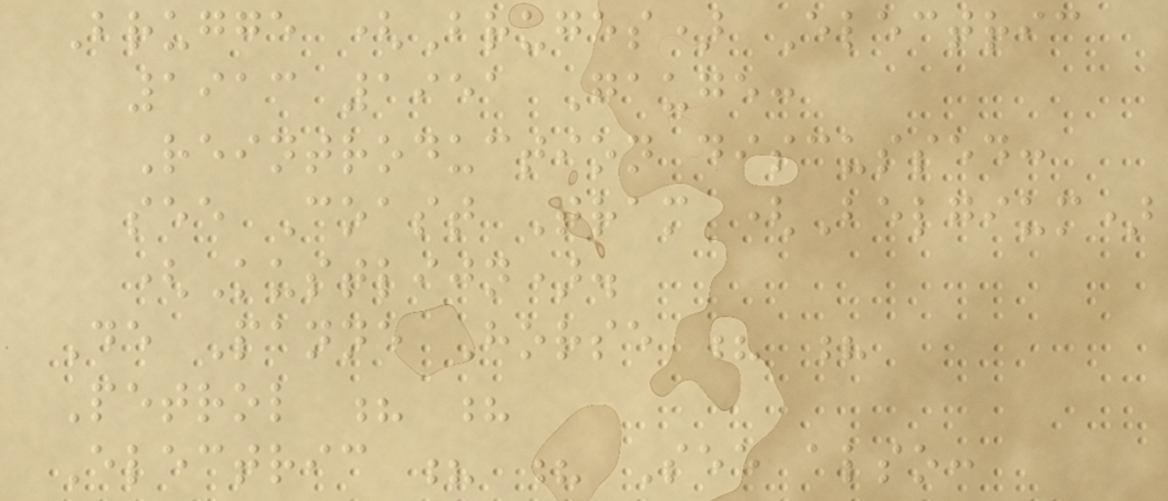Brugge (Bruges) Electric
1913 1951 Gauge:
Reintroduction discussed:
see Coast Tram (Belgium)
(Kustlijn).
De Panne Horse ? ?
Petrol ? ?
Electric ? ? See also:
